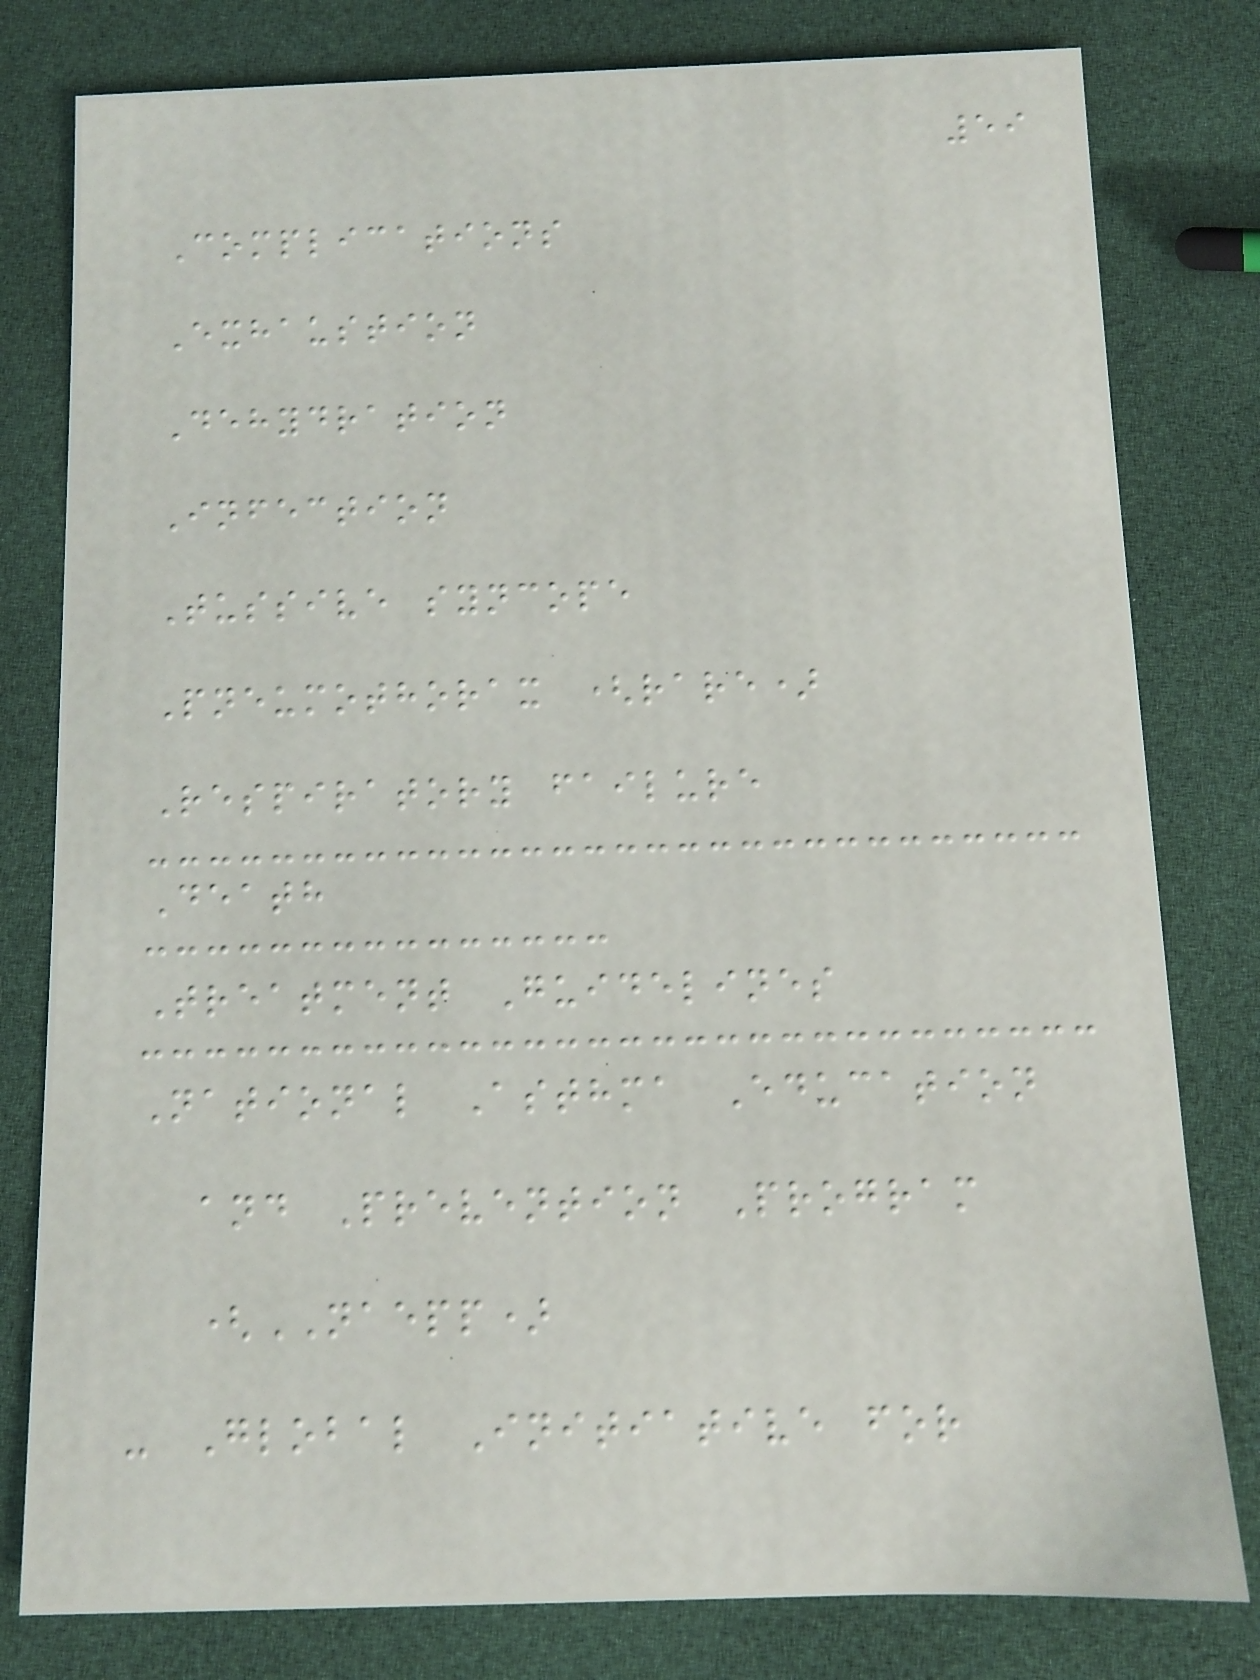59
Complications
Exhaustion
Dehydration
Infection
Tussive syncope
Pneumothorax (rare)
Respiratory failure
Death
Treatment Guidelines
National Asthma Education
and Prevention Program
(NAEPP)
- Global Initiative for
